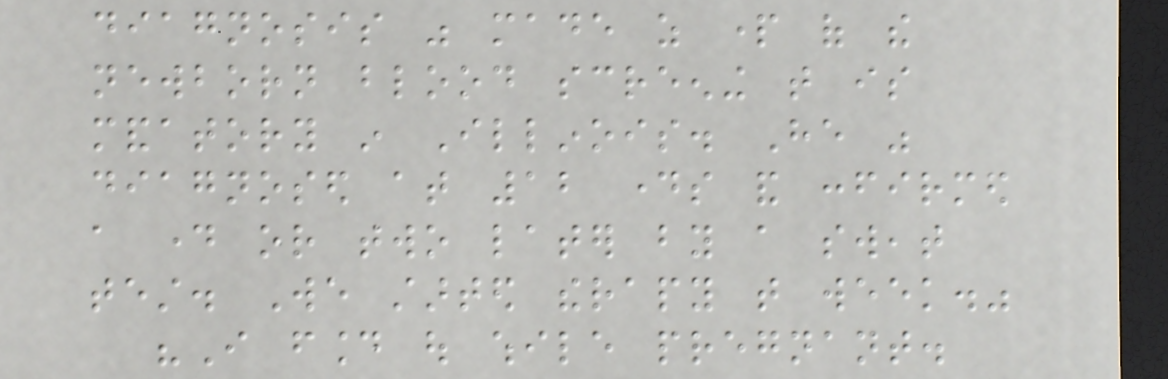diagnosis was made as part of the
newborn blood screening that is
mandatory in Illinois. He was
diagnosed at 12 days and confirmed
a day or two later by a sweat
test. We started therapy that week."
"I found out while pregnant.
